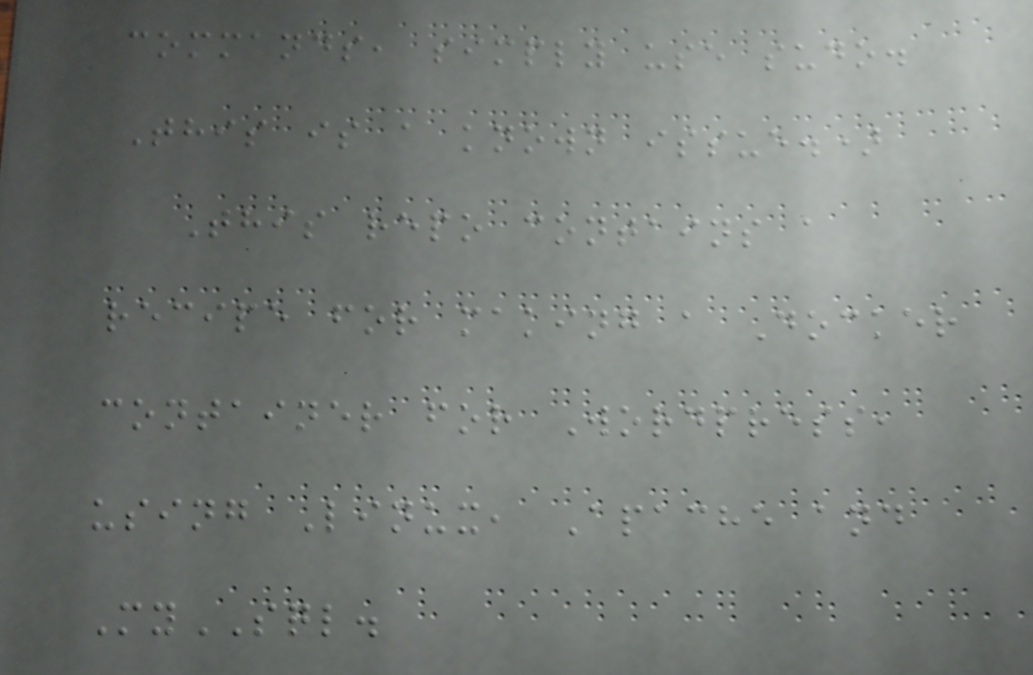commands, simply use sudo.
This is a known issue.)
This repo contains a
recipe for making a Docker
container for Wordpress,
using Linux, Apache and
MySQL.
